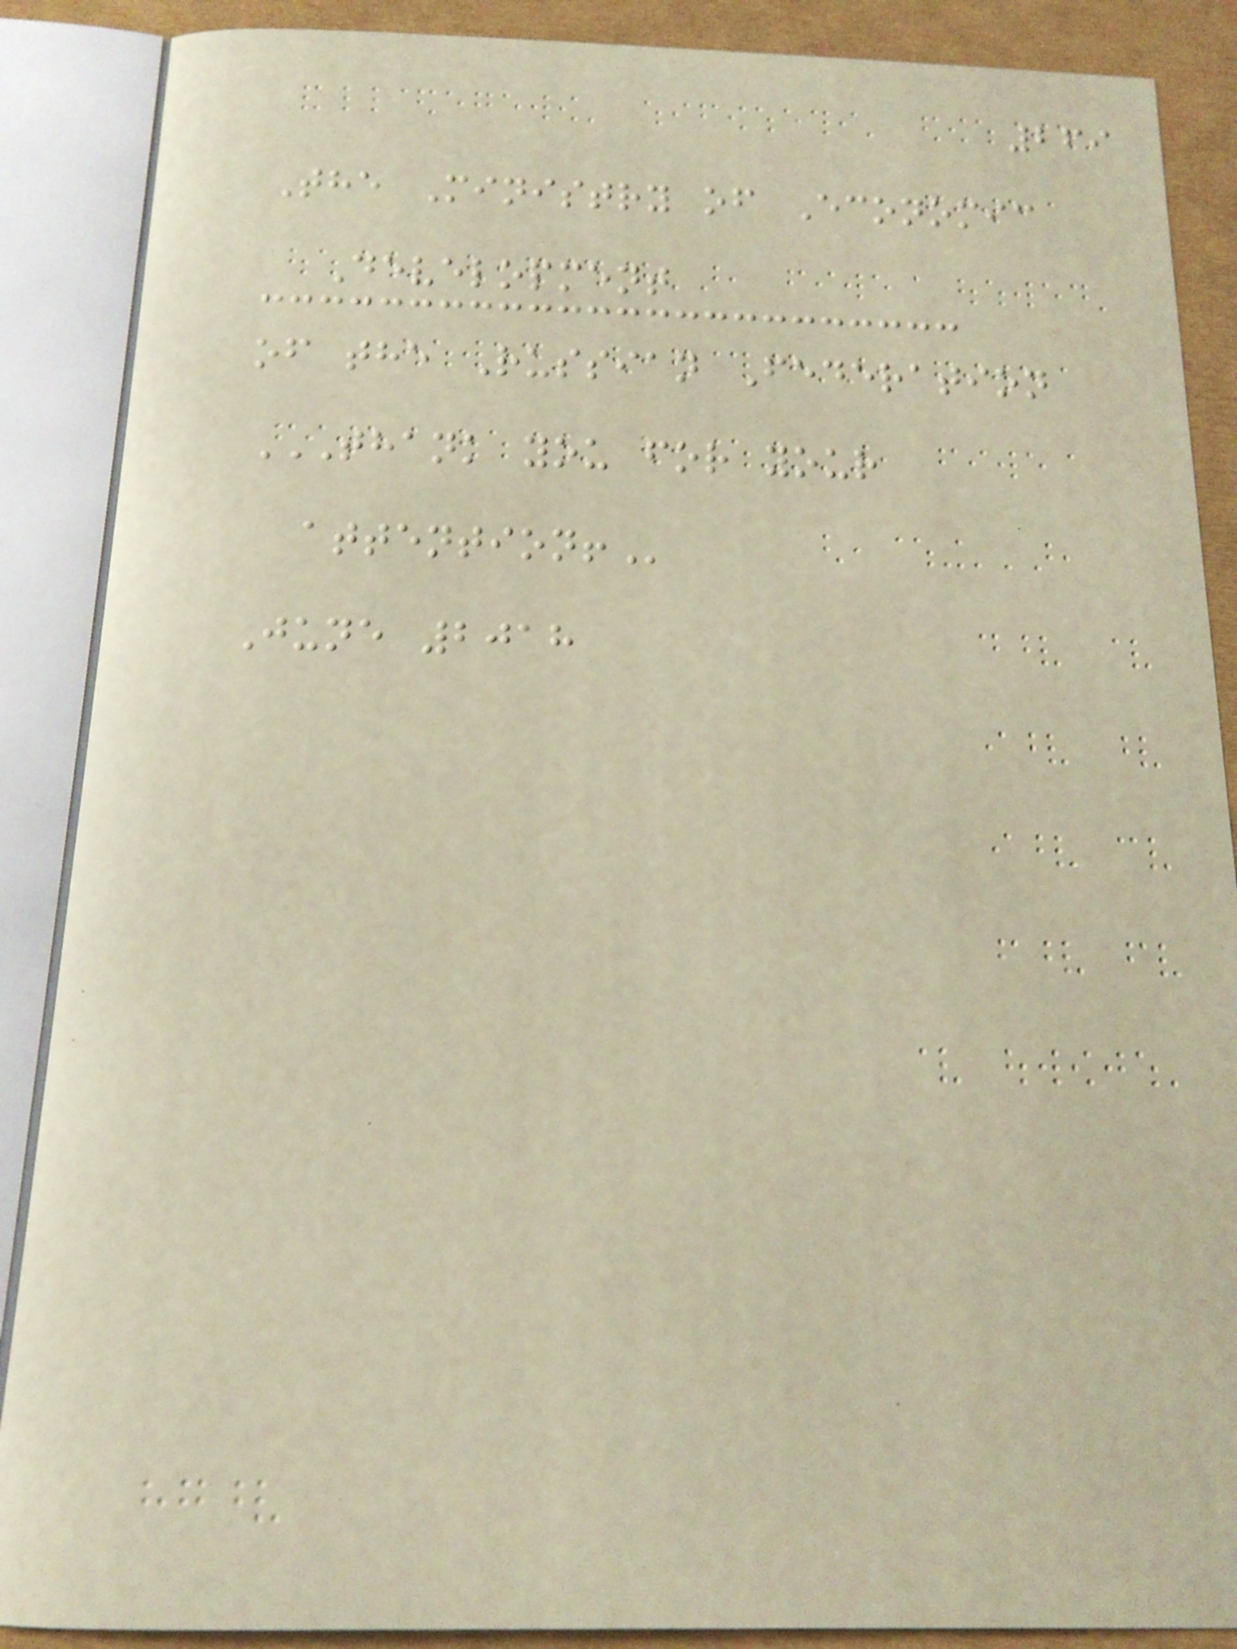269
The Ministry of Economic
Development
of the Russian Federation
THANK YOU FOR YOUR
ATTENTION!
June 2018
